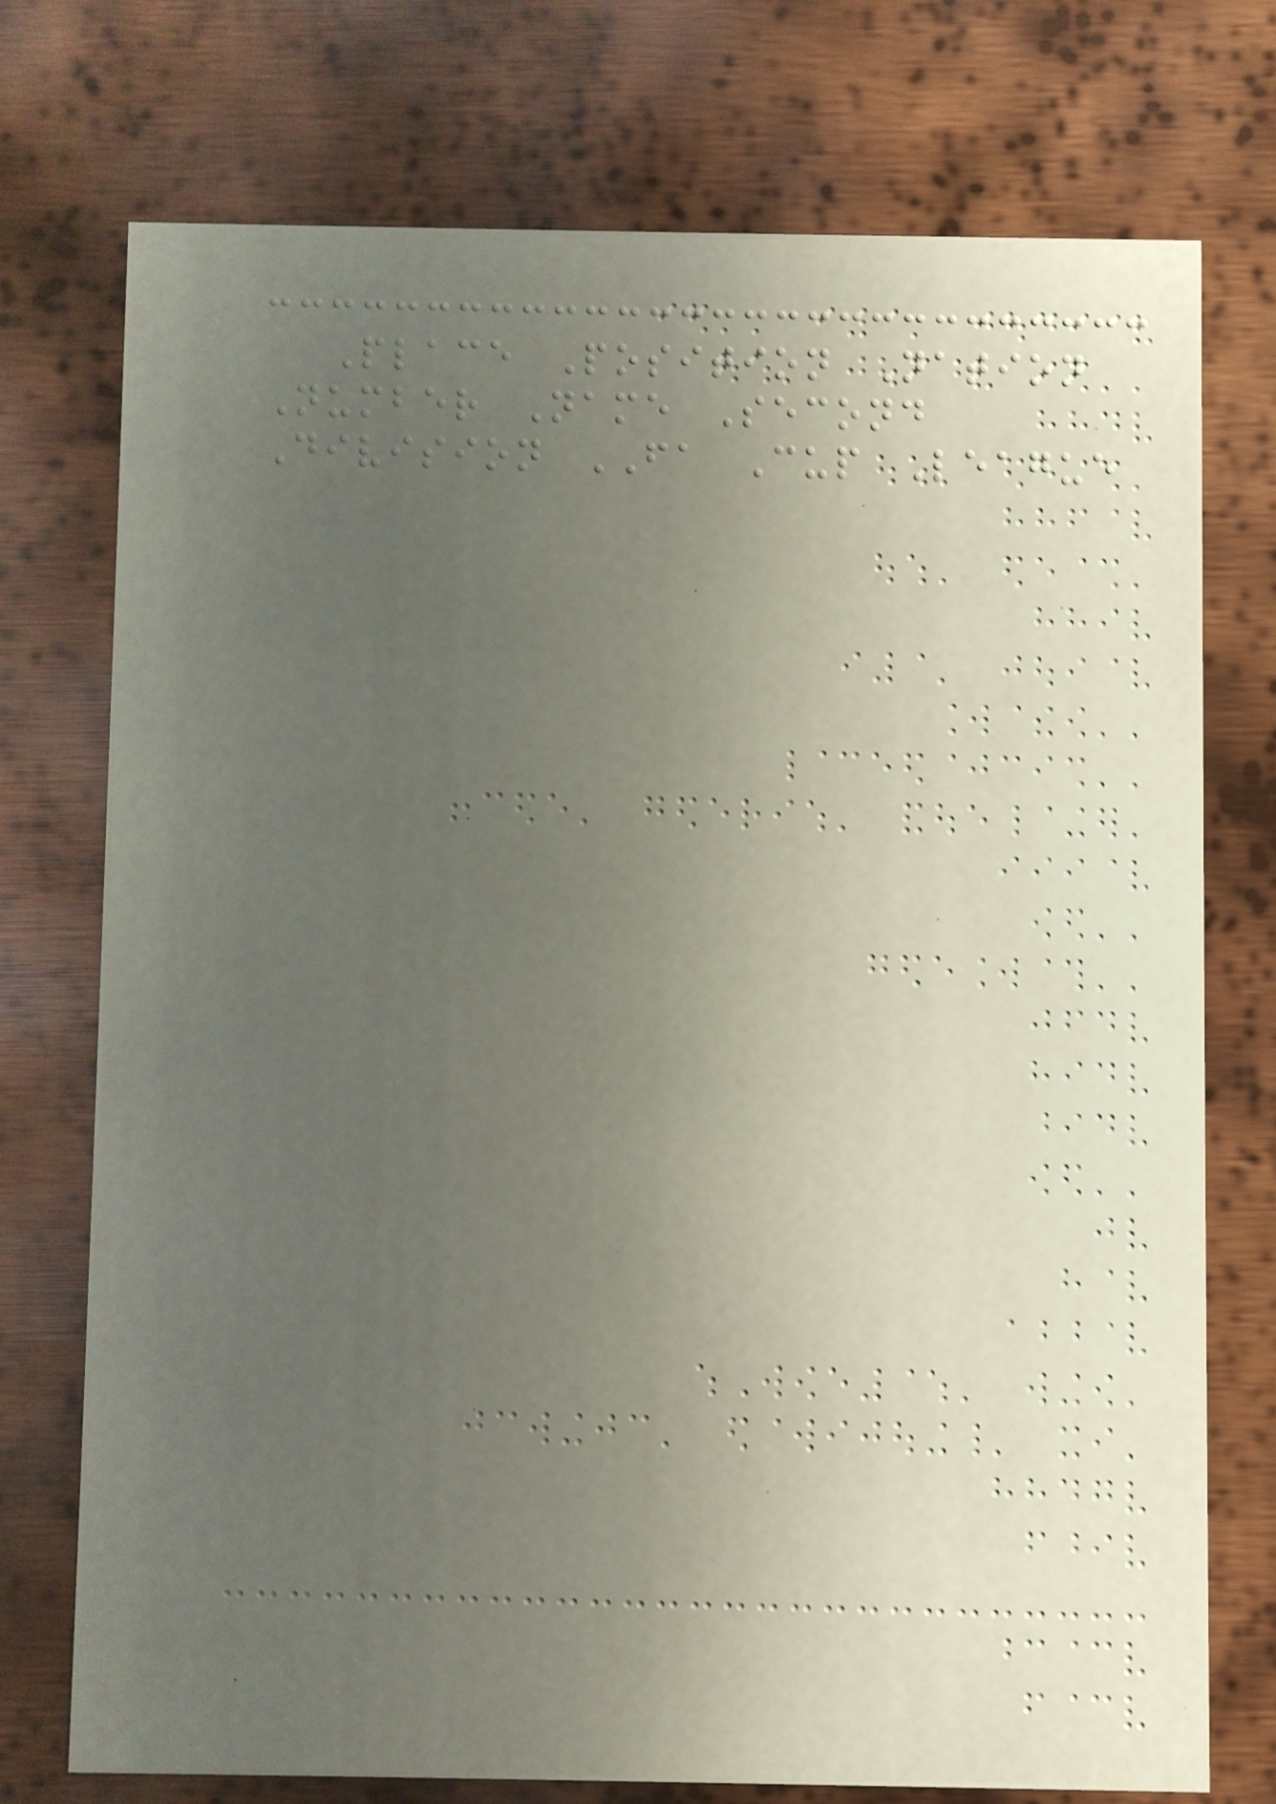Place Position Nation
Number Name Second
Division FA Cup League
